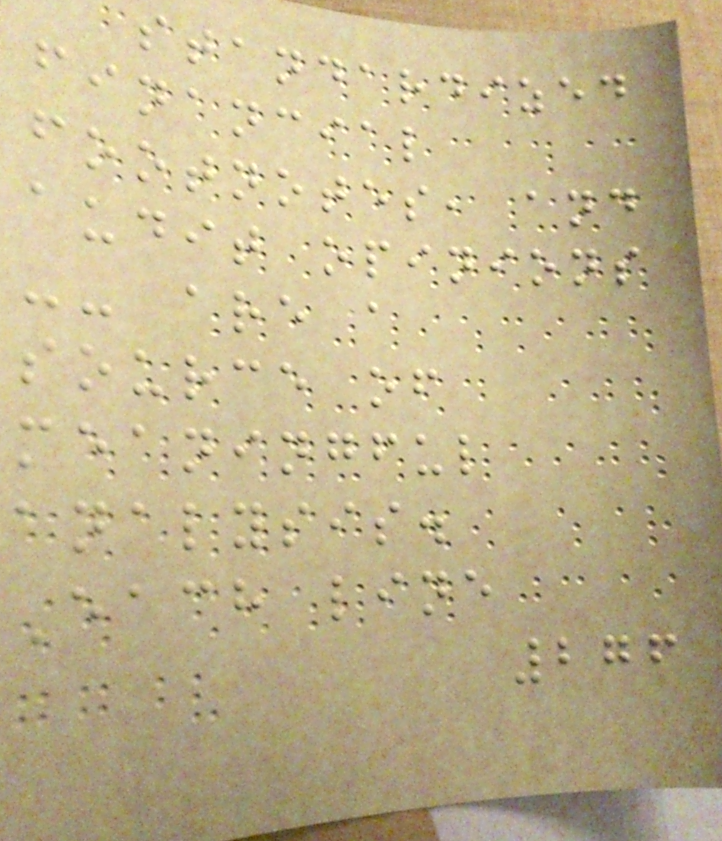standardized
financial
footnotes, and
audit opinions
-- are a
source of
meaningful
analysis.
Each line
276
